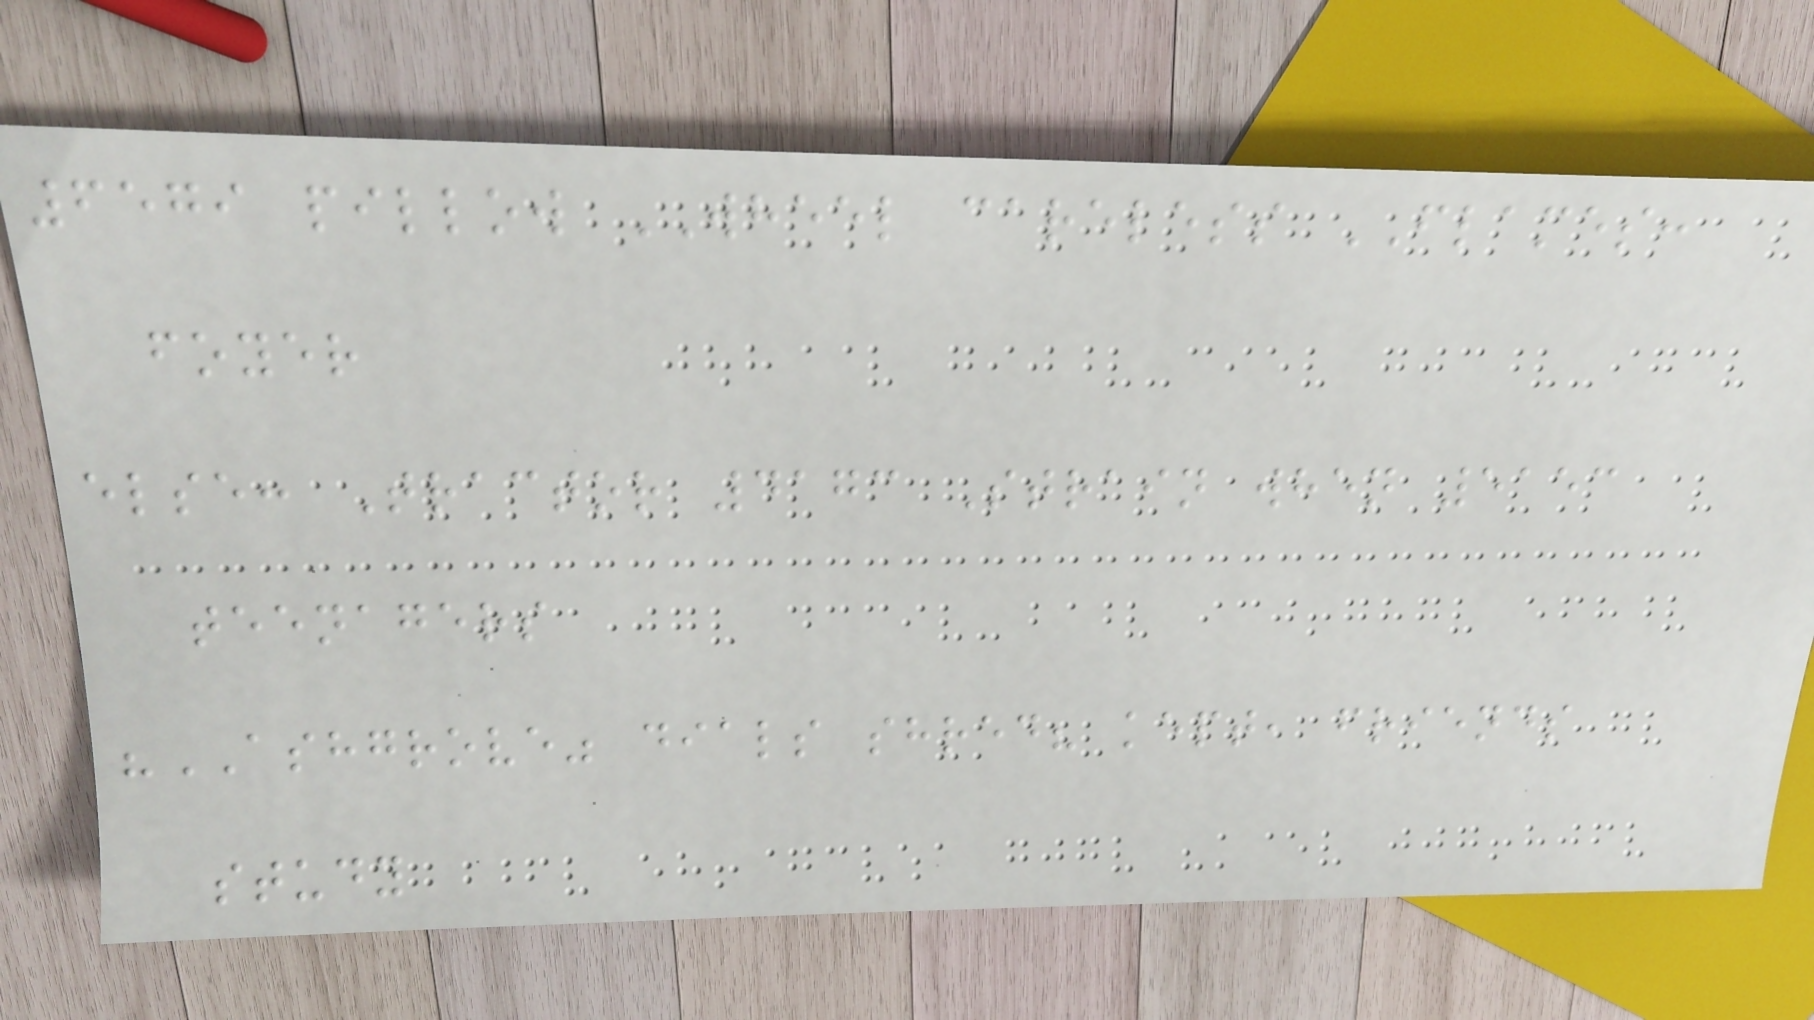6579 pillow WHEEL careless FLAMES:
foyer
else: Tractor 4173 Strain when 5153
teenagers
"ASHGROVE" dials shred? kept, friends
study
